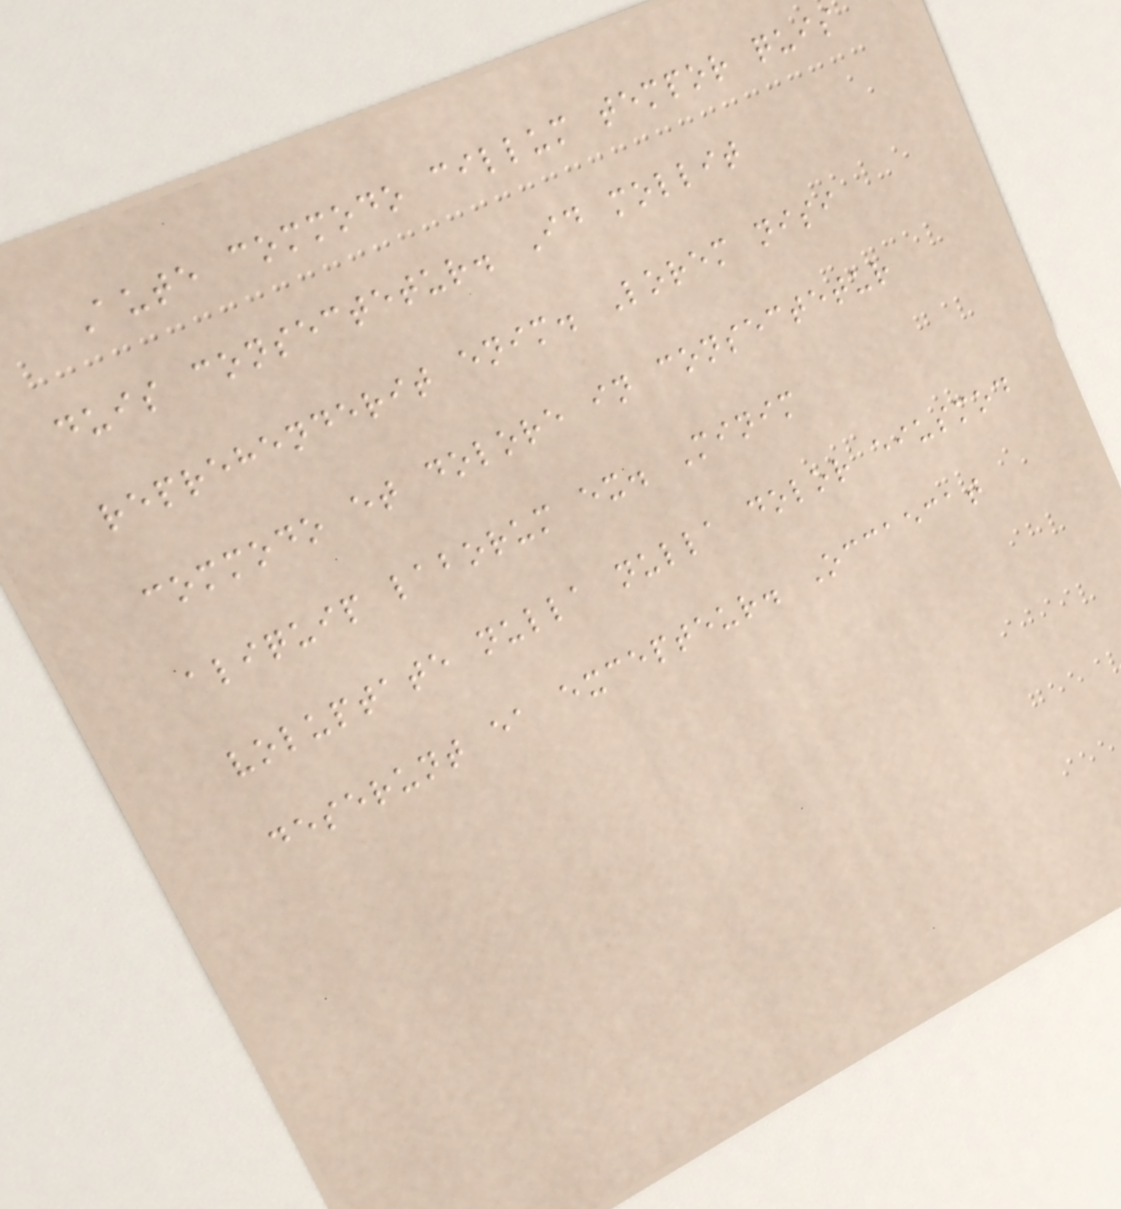Aute commodo cillum tempor quis
duis consectetur. Id mollit
reprehenderit enim. Lorem nisi
commodo et dolore in consectetur
aliquip laborum ex. Minim
voluptate nulla nulla dolor eiusmod
deserunt ea excepteur. Occaecat
